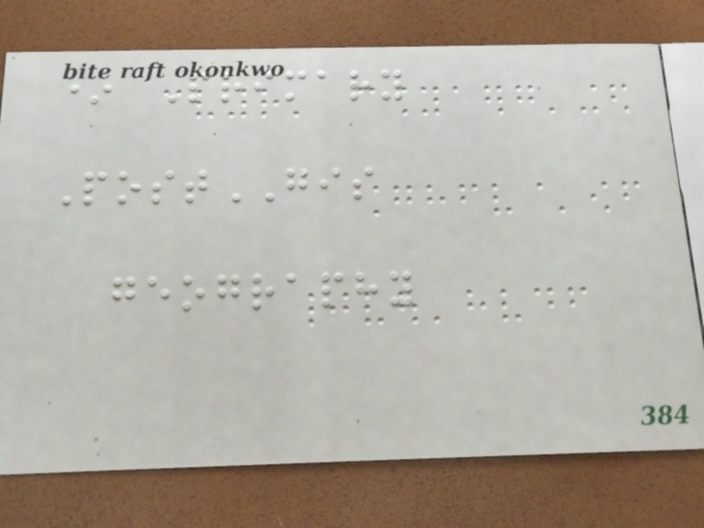* Primary
PostGIS
geography
